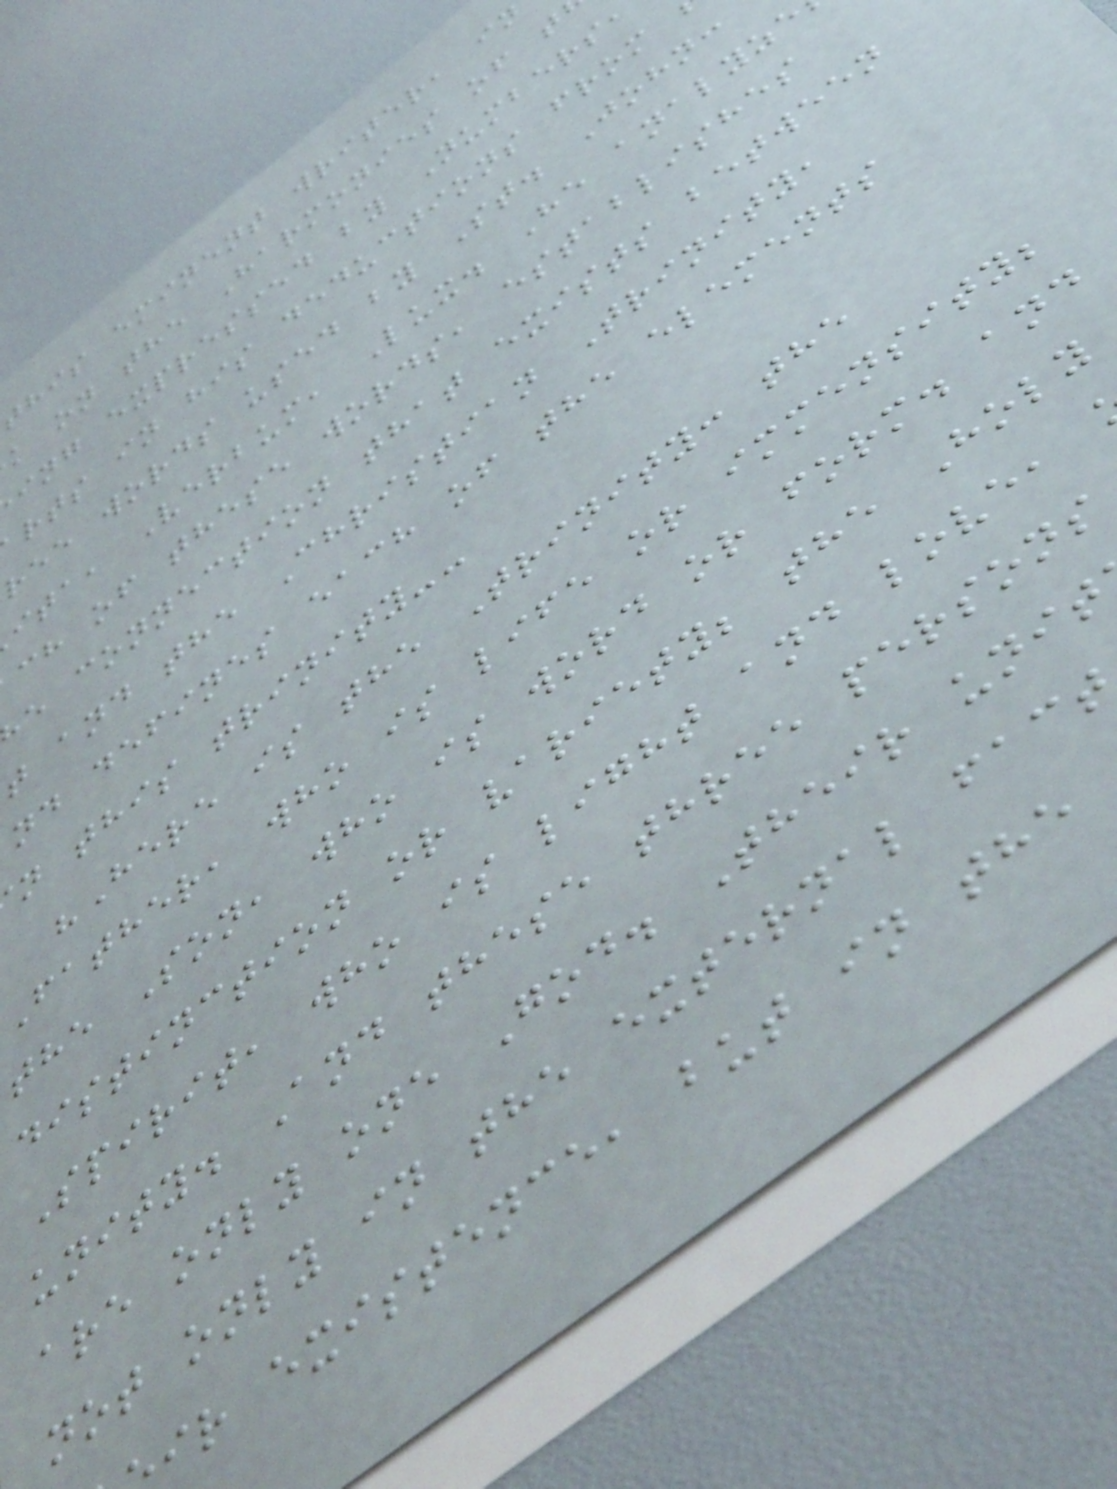this eminent writer, in
k on the Harmonies of t
ing expressed by Numbers
rts in his deductions from
ree words used by St. John:
ita, Verbum, Lux. He analyze
ch of these words, establishes
e connection that exists between
t and the Christian Trinity,
nd defines each of the elements
n this trinity--
"Here is the Trinity: the
Father, who is life or immensity;
the Son, who is word or form. and
distinction or variety; the Holy
Spirit, who is light and love,
unity. And these three persons
are only one God. Their unit
not only in the external fact
ir existence, but in the
